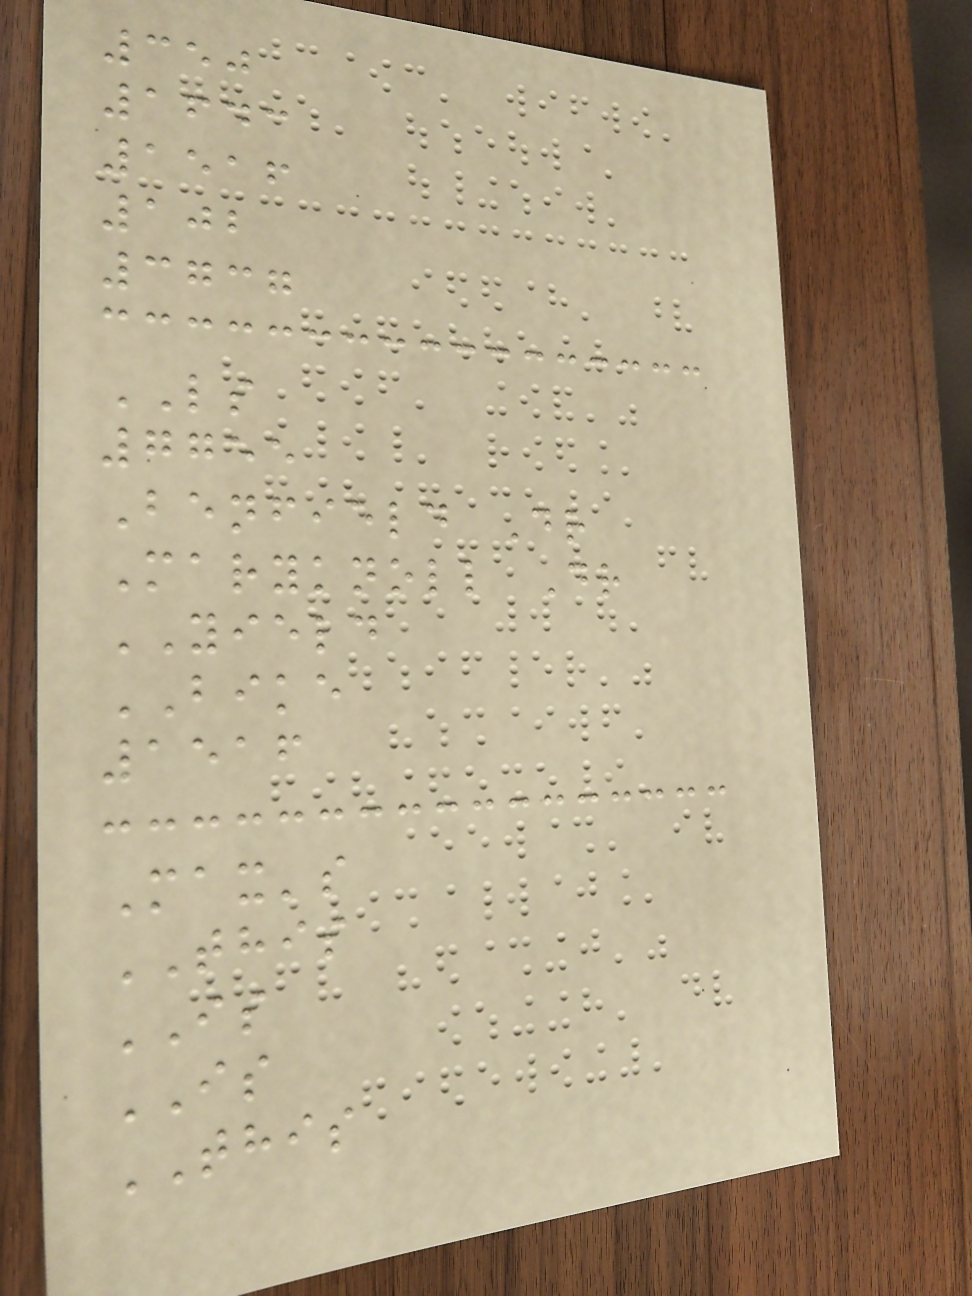350
1643
1516
102
3737
LS
7755
Benfield Dr
Maryknoll Dr
YIELD
BIKE
1516
Max's
THIS
IS
IS
THIS
